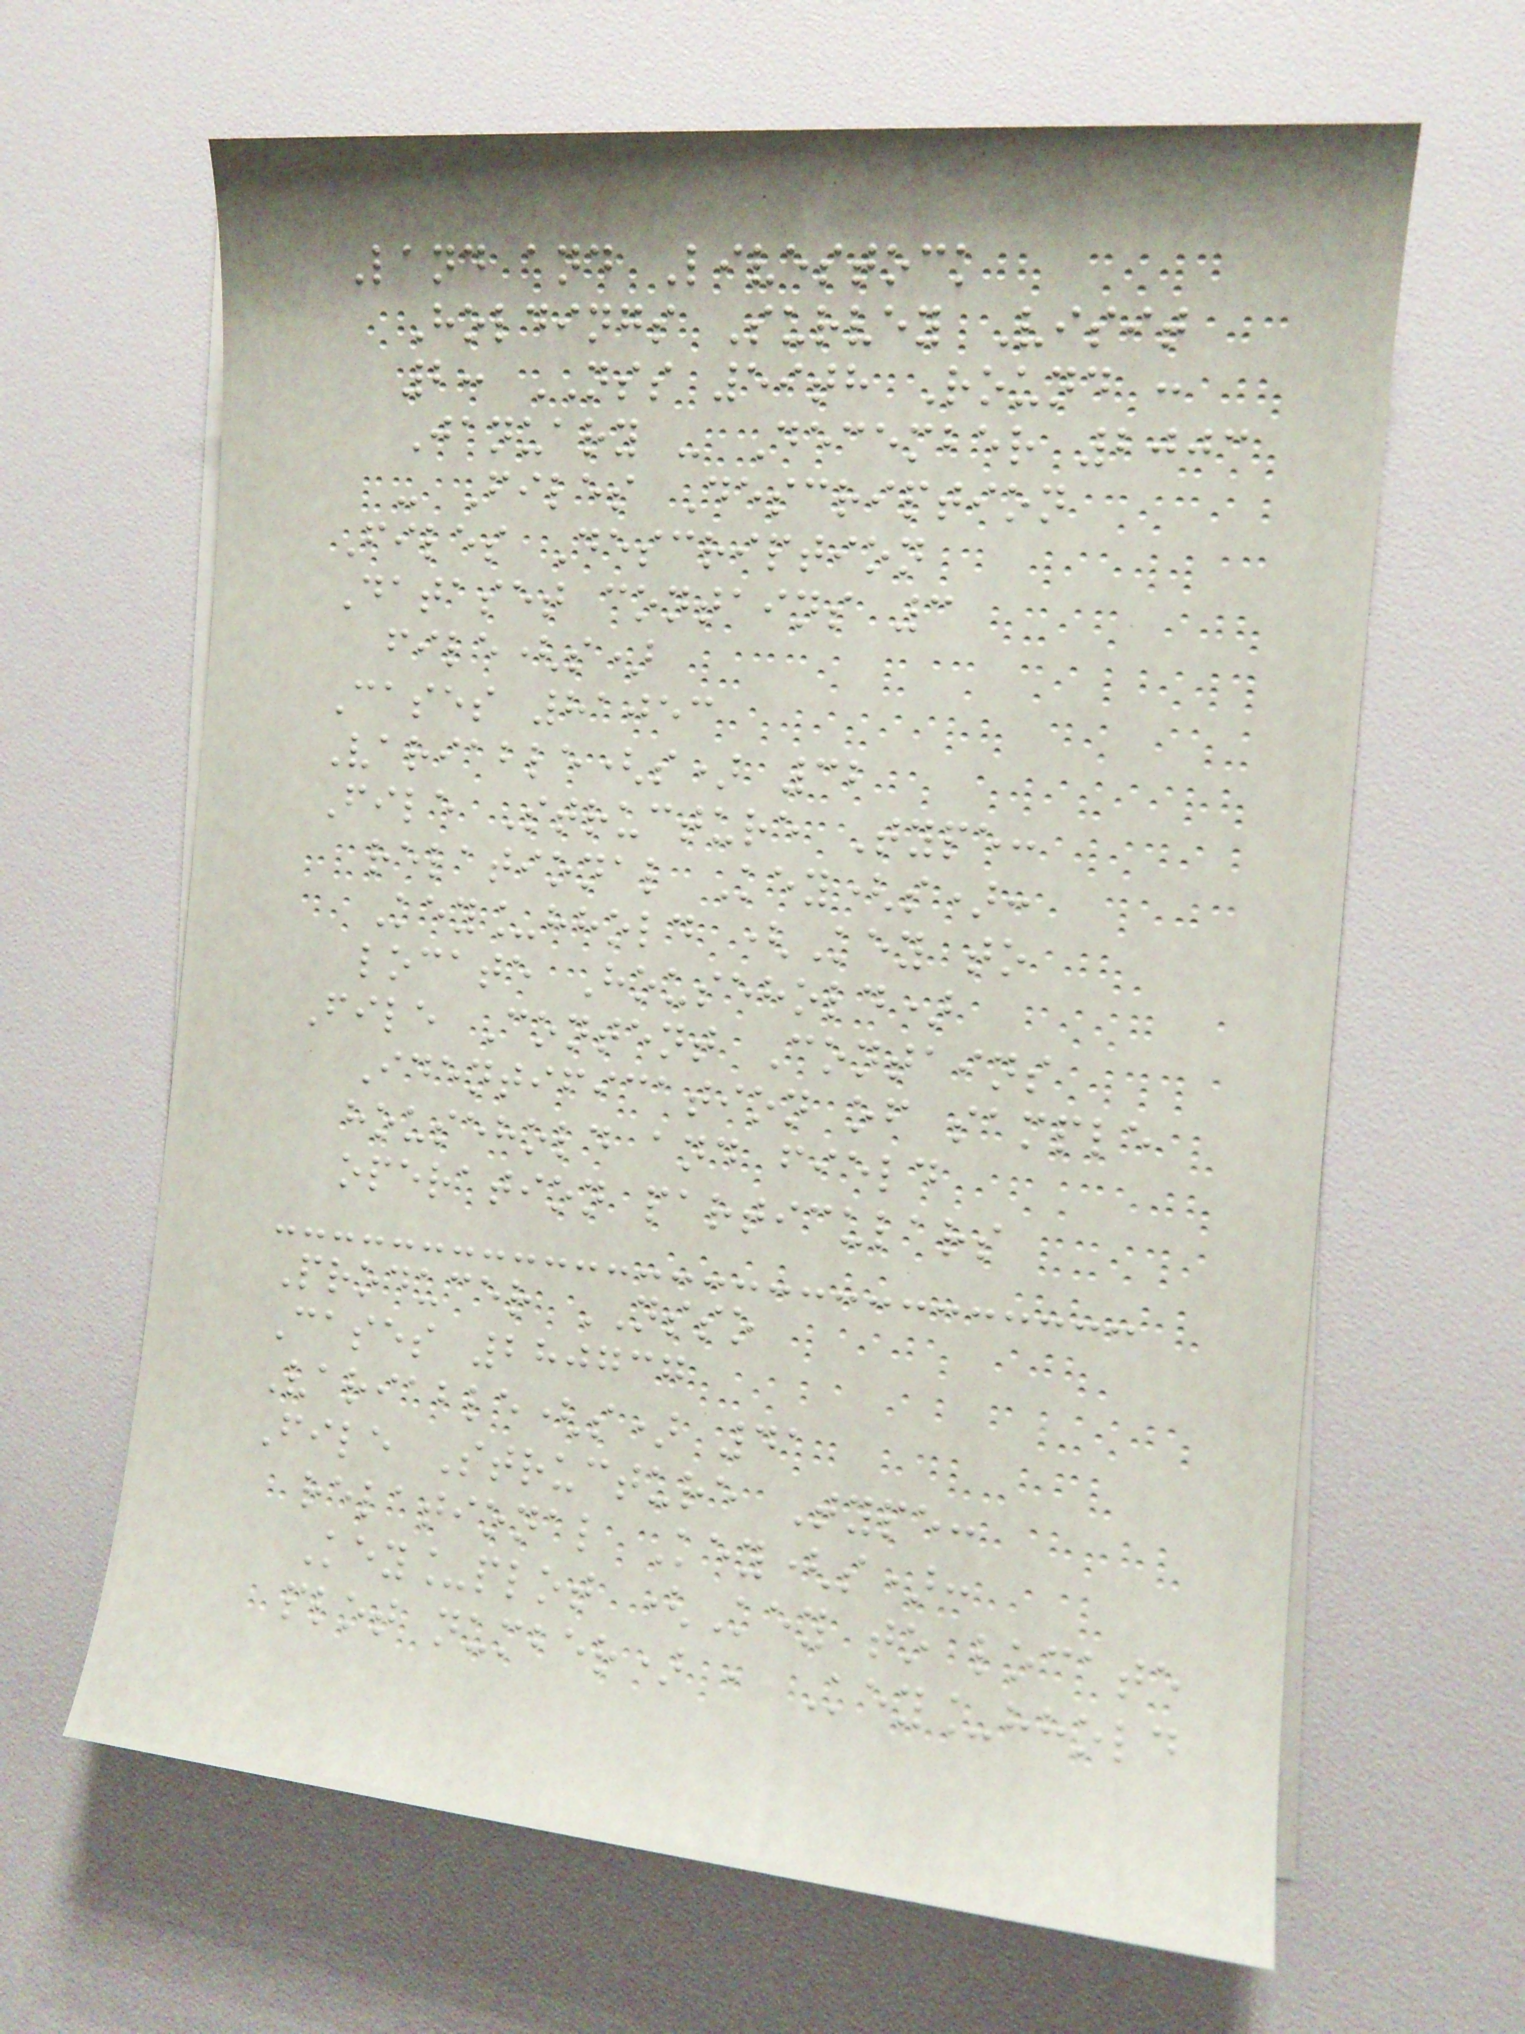Land and Livestock
Holdings Survey Visit
2: NSS 59th Round :
January - December 2003
- Files Description
Files Description
Dataset contains 3
file(s)
Cases 81053
Variable(s) 32
File Structure Type:
relational Key(s):
Key_hhold (Key to
locate Household)
File Content Contains
Identification of sample
household and field
operation particulars
Producer NSSO
Cases 280737
Variable(s) 41
File Structure Type:
relational Key(s):
Key_plot (Key to locate
plot number) , Key_hhold
